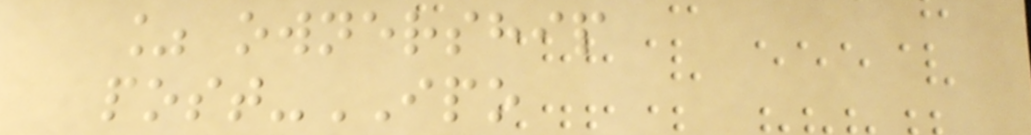% ownership
post-IPO
